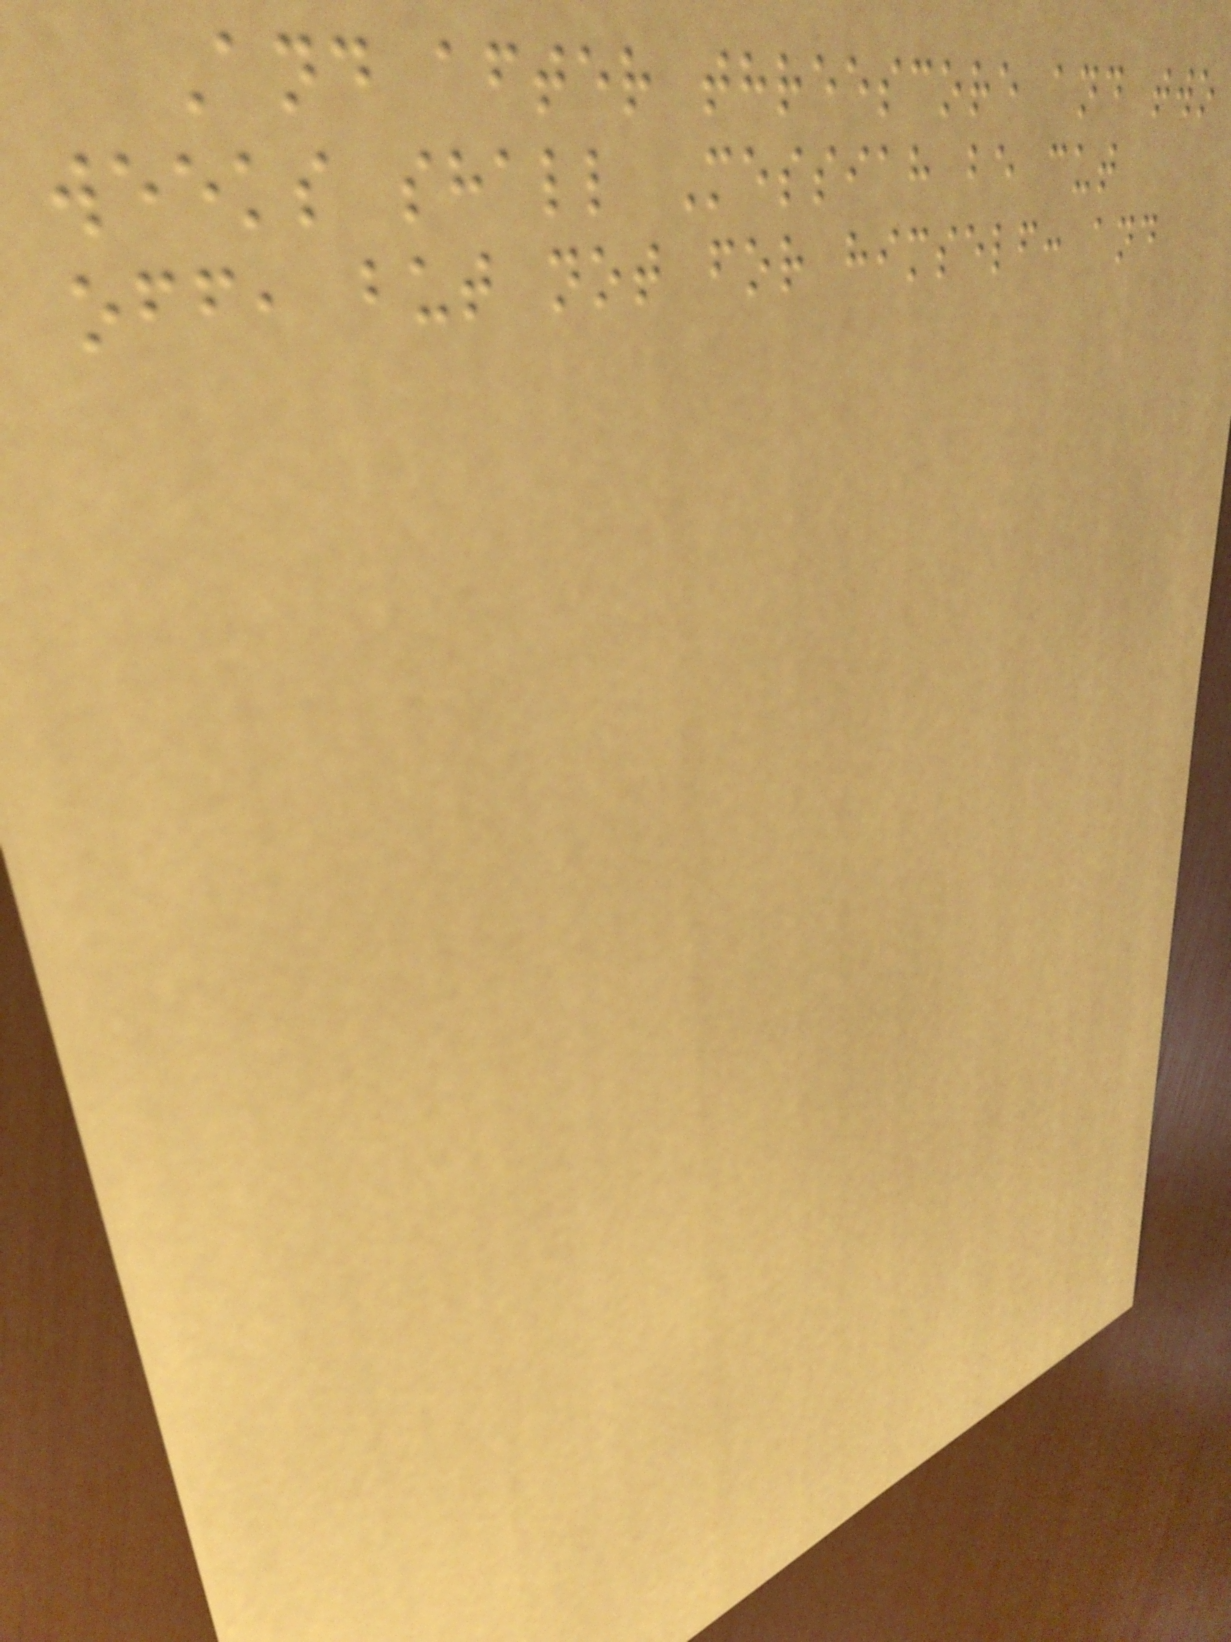And after threescore and two
weeks shall Messiah be cut
off, but not for himself: and
